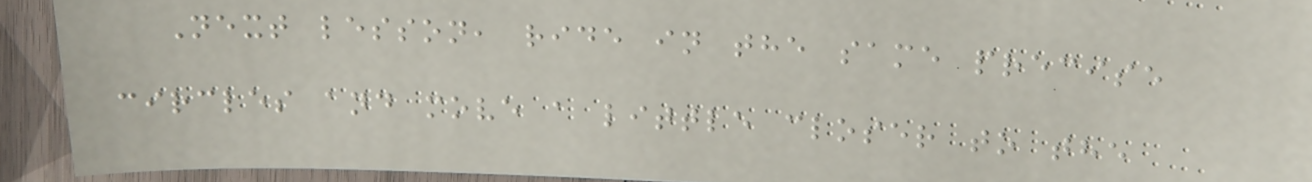Next lesson, ride in the same precise
circles and move a little closer to the
